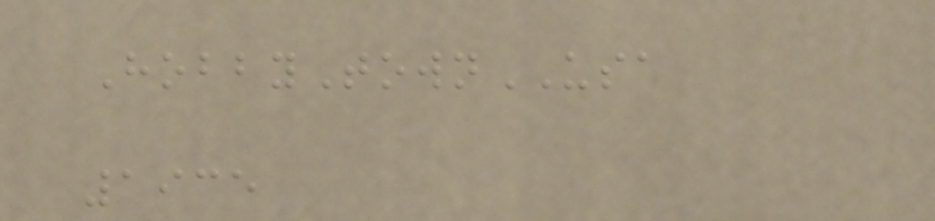HobbyTownUSA
1935
